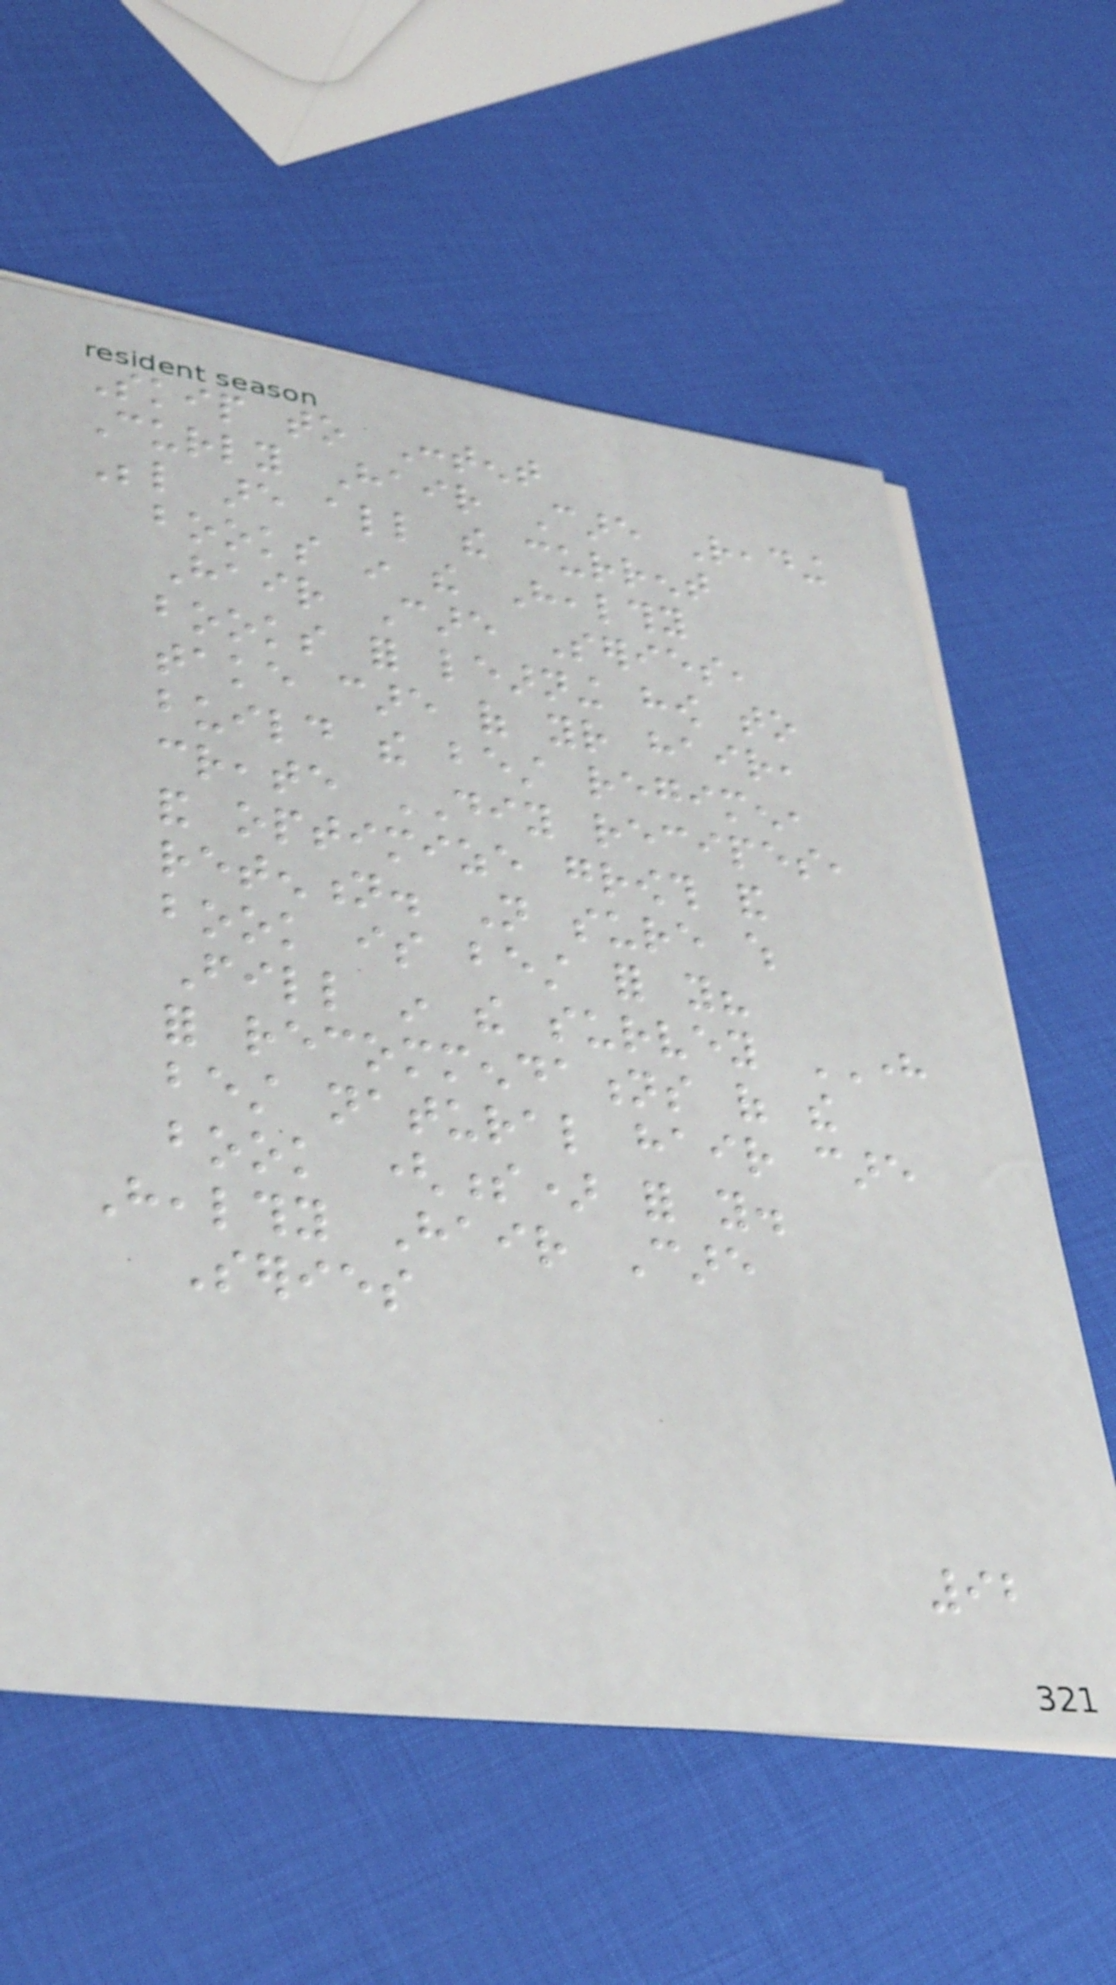Skip to Content
Curly Hair Care Reading
Below are all the current
books in the Healthy
Hair Care Series,
books for learning how to
take care of your hair,
build the best regimen,
create DIY recipes,
and optimize growth and
retention. Not sure which
book is best for you?
Fill in the survey HERE
for recommendations of the
best natural hair care
book (s) for you.
Healthy Hair Care
Series
92
